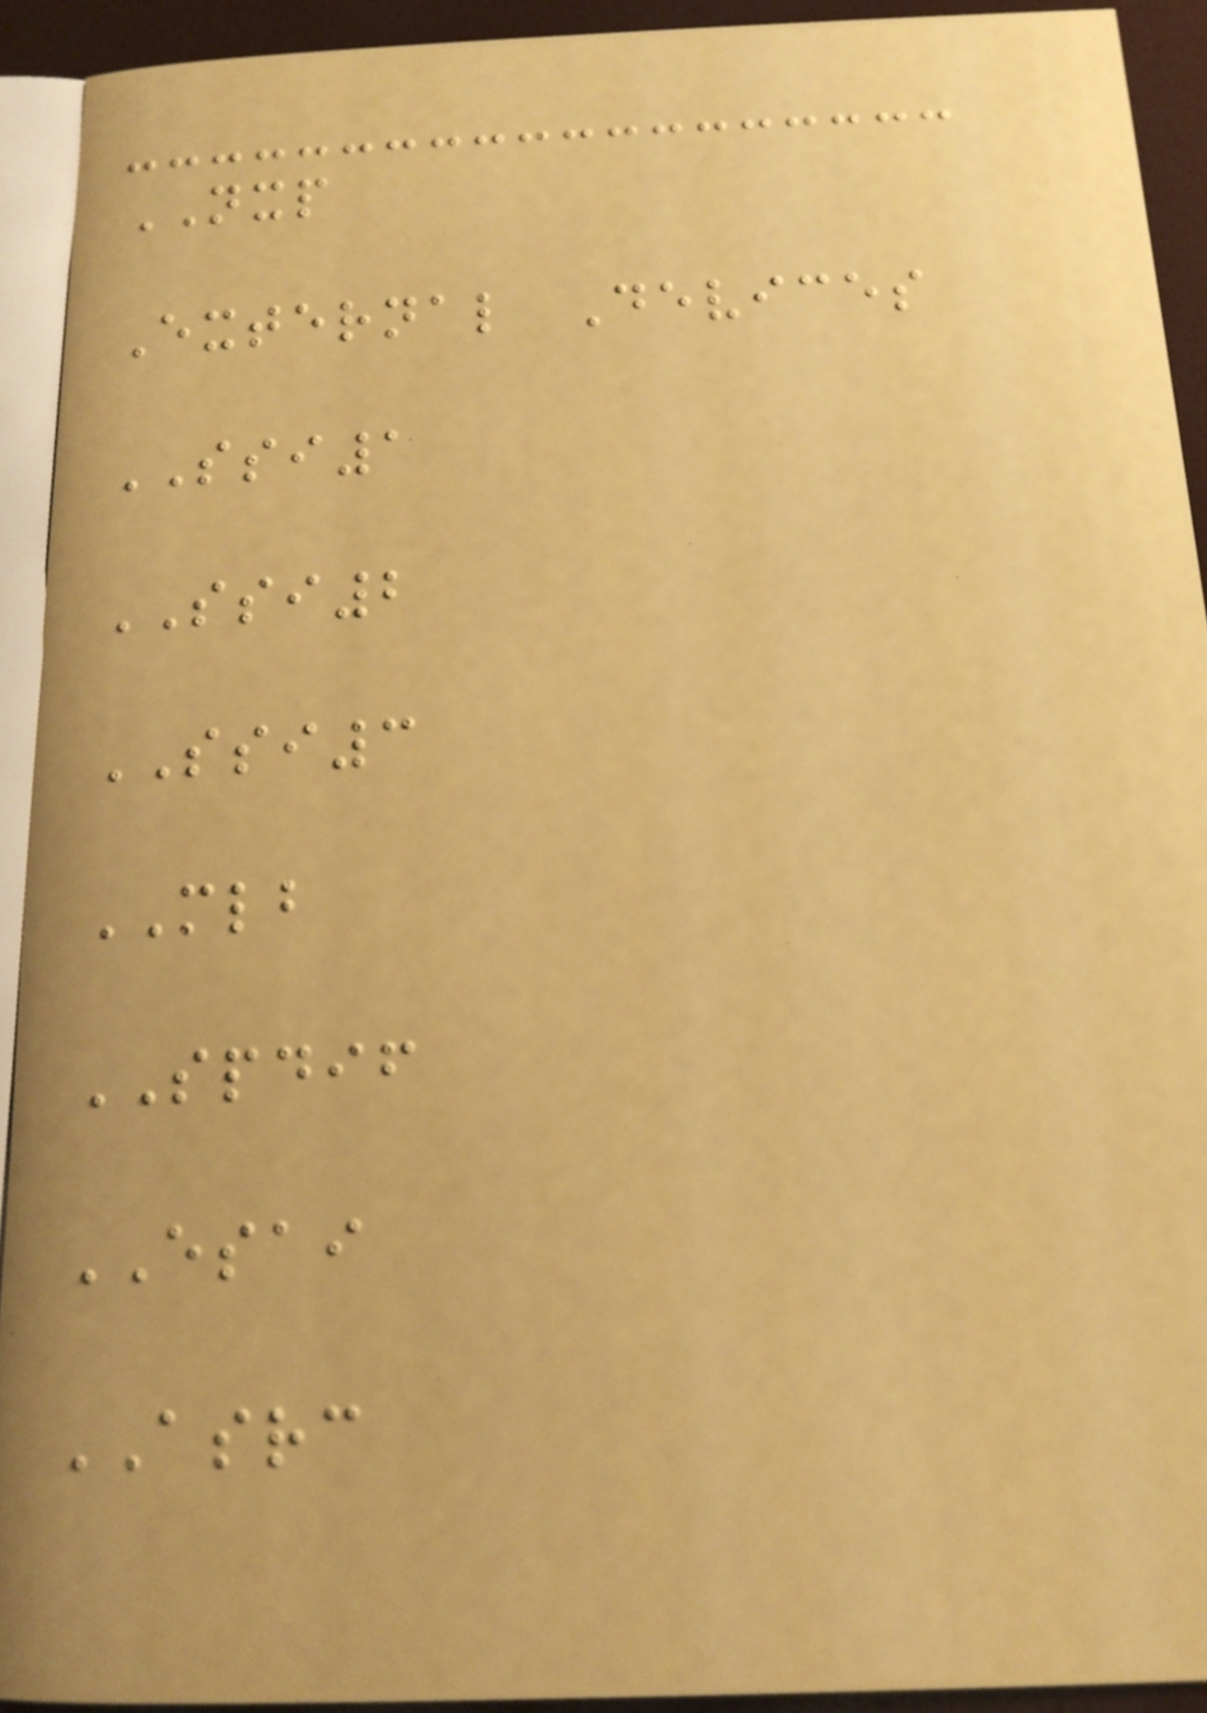NXP
External Devices
SSI1
SSI2
SSI3
MLB
SPDIF
ESAI
ASRC
